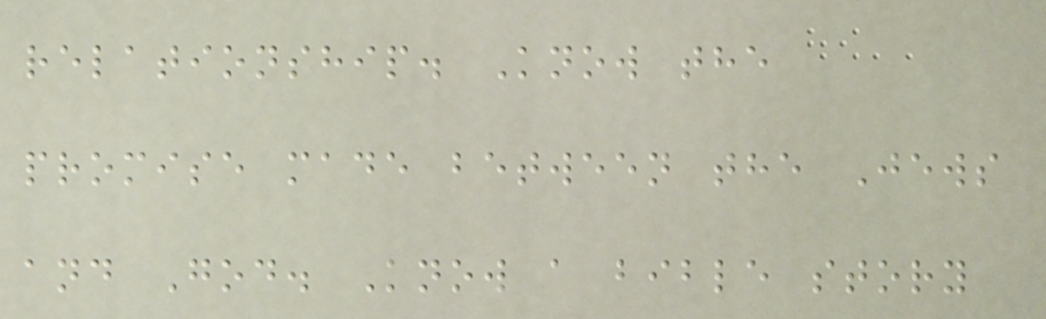relationship. Know the
promise made between the Jews
and God. Know a bible story
